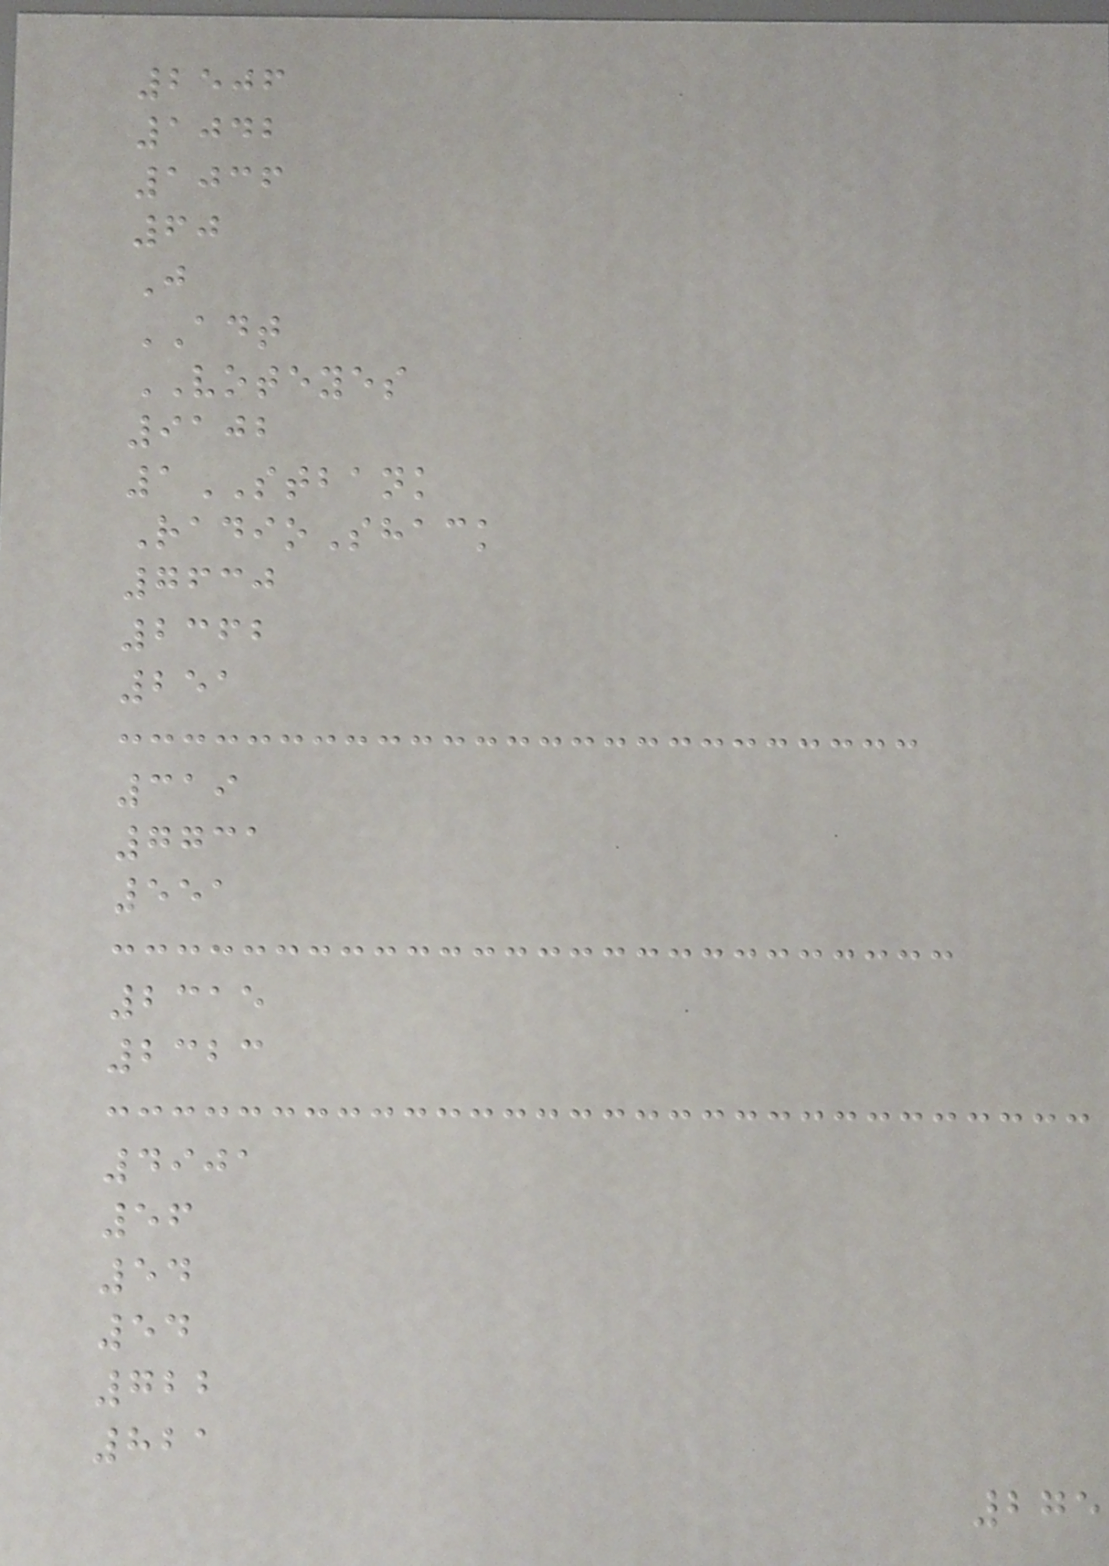2506
1042
1036
60
J
ADT
VOTEYES
9102
1STBANK
RadioShack
7630
2362
251
319
7731
551
2315
2323
4901
56
54
54
722
821
275
